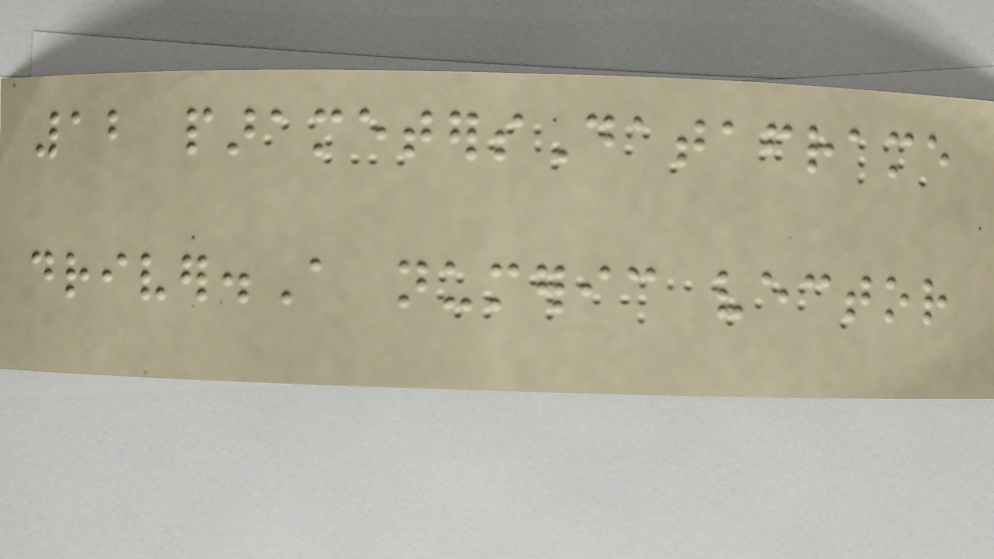12 parametersDataframe
driver.A numeric vector
